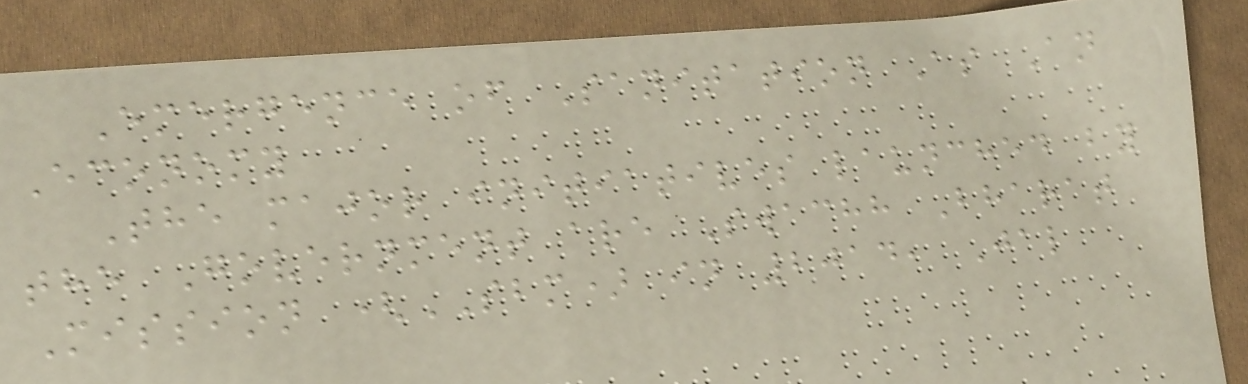Emergence of Sanitation As An
Economy
The major initiatives launched by
the Government are Swachh Bharat
Mission (SBM) in 2014, Jal
